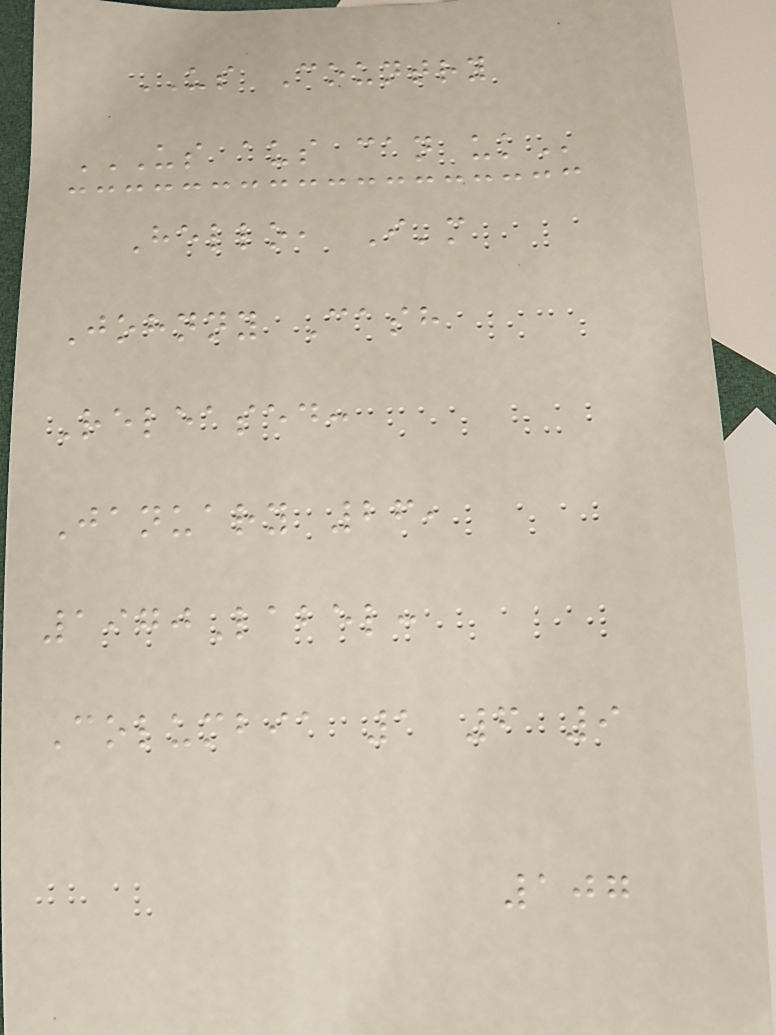US Country
US AUS CAN UK
Hello, I'm
Johnny Cash
Released:
January 26,
1970Label:
Columbia 1 6 9
107
